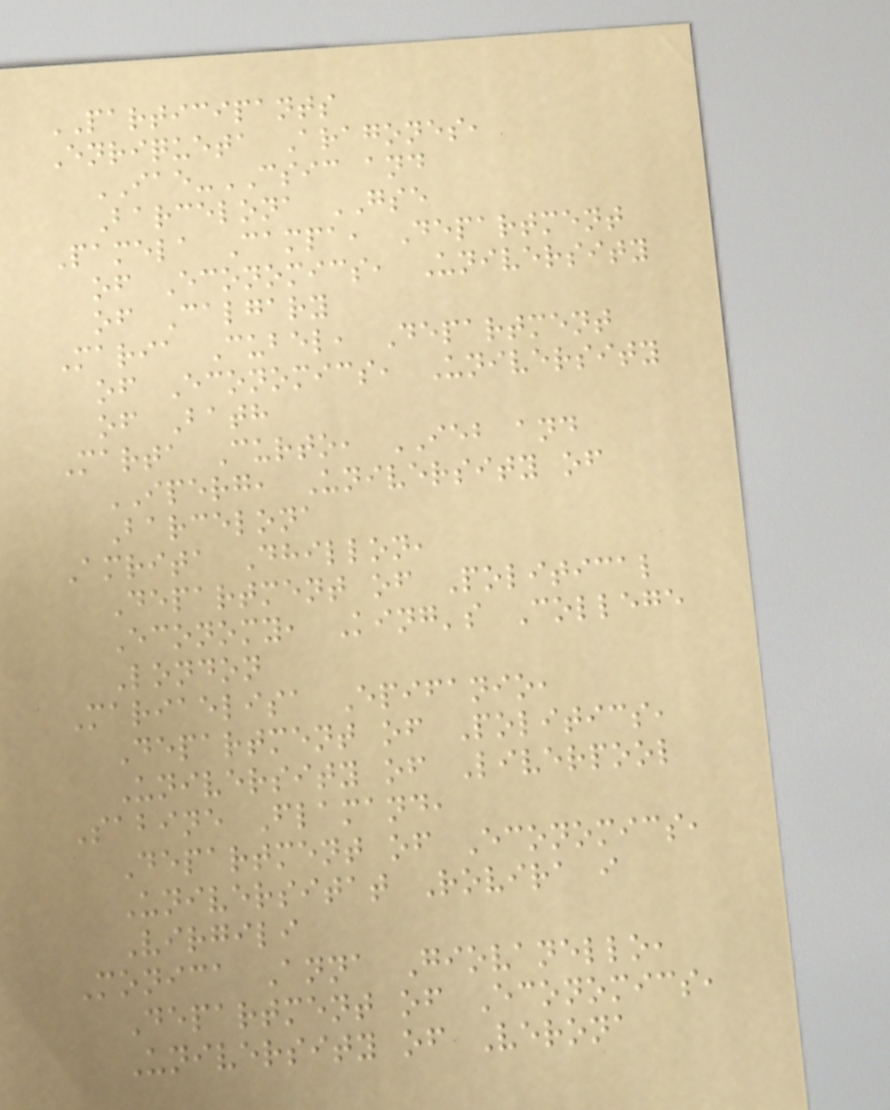PARTICIPANTS
Enriqueta Aragones,
IAE-CSIC and
Barcelona GSE
Pamela Campa, Department
of Economics, University
of Calgary
Maria Cubel, Department
of Economics, University
of Bath
Marta Curto, IEB and
IPERG, University of
Barcelona
Amrita Dhillon,
Department of Political
Economy, King's College
London
Mariaelisa Epifanio,
Department of Politics,
University of Liverpool
Sabine Flamand,
Department of Economics,
Universitat Rovira i
Virgili
Monica Anna Giovanello,
Department of Economics,
University of Verona
